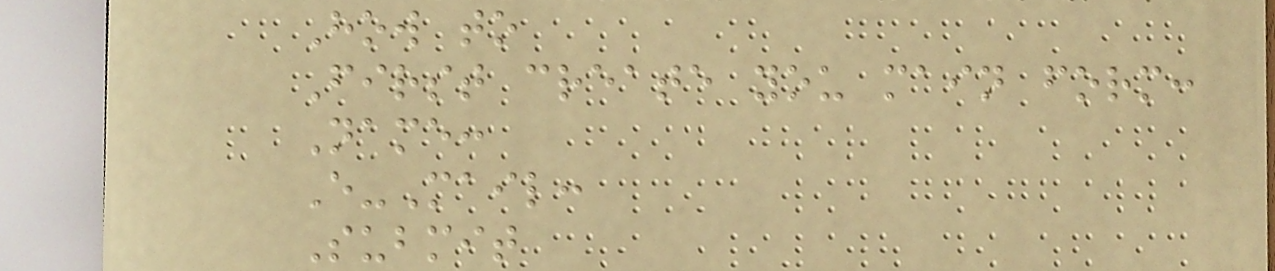How to
First create you main form:
Name:
E-Mail:
Submit
